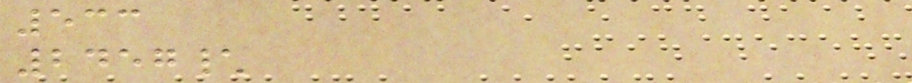533
2457\
